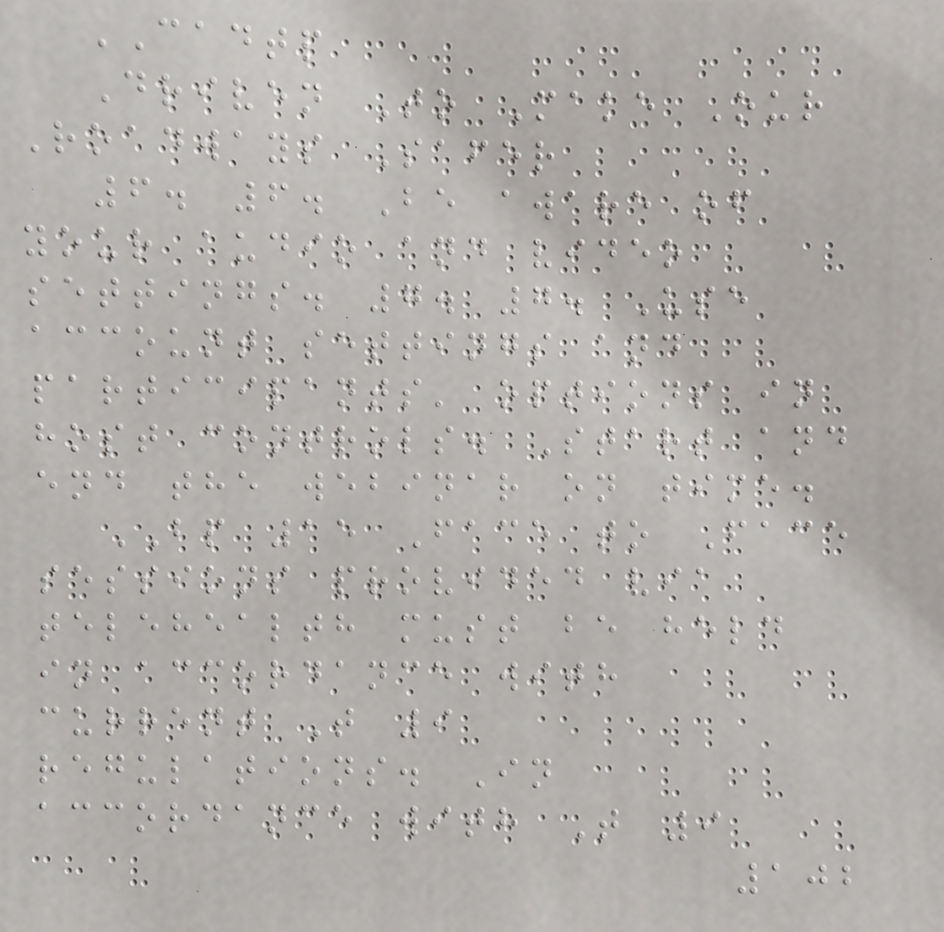CADTP
Driven To Make Our
Roadways Safer
6. 6. Be aware of
your audio and video
settings. 7. 7. Use
account settings and
participants' options in
host controls. Start and
end the webinar on time.
BP 15 Face to Face
sessions provided via
telehealth must be held
in accordance with
current T 9
regulations. In
accordance with T 9
102
